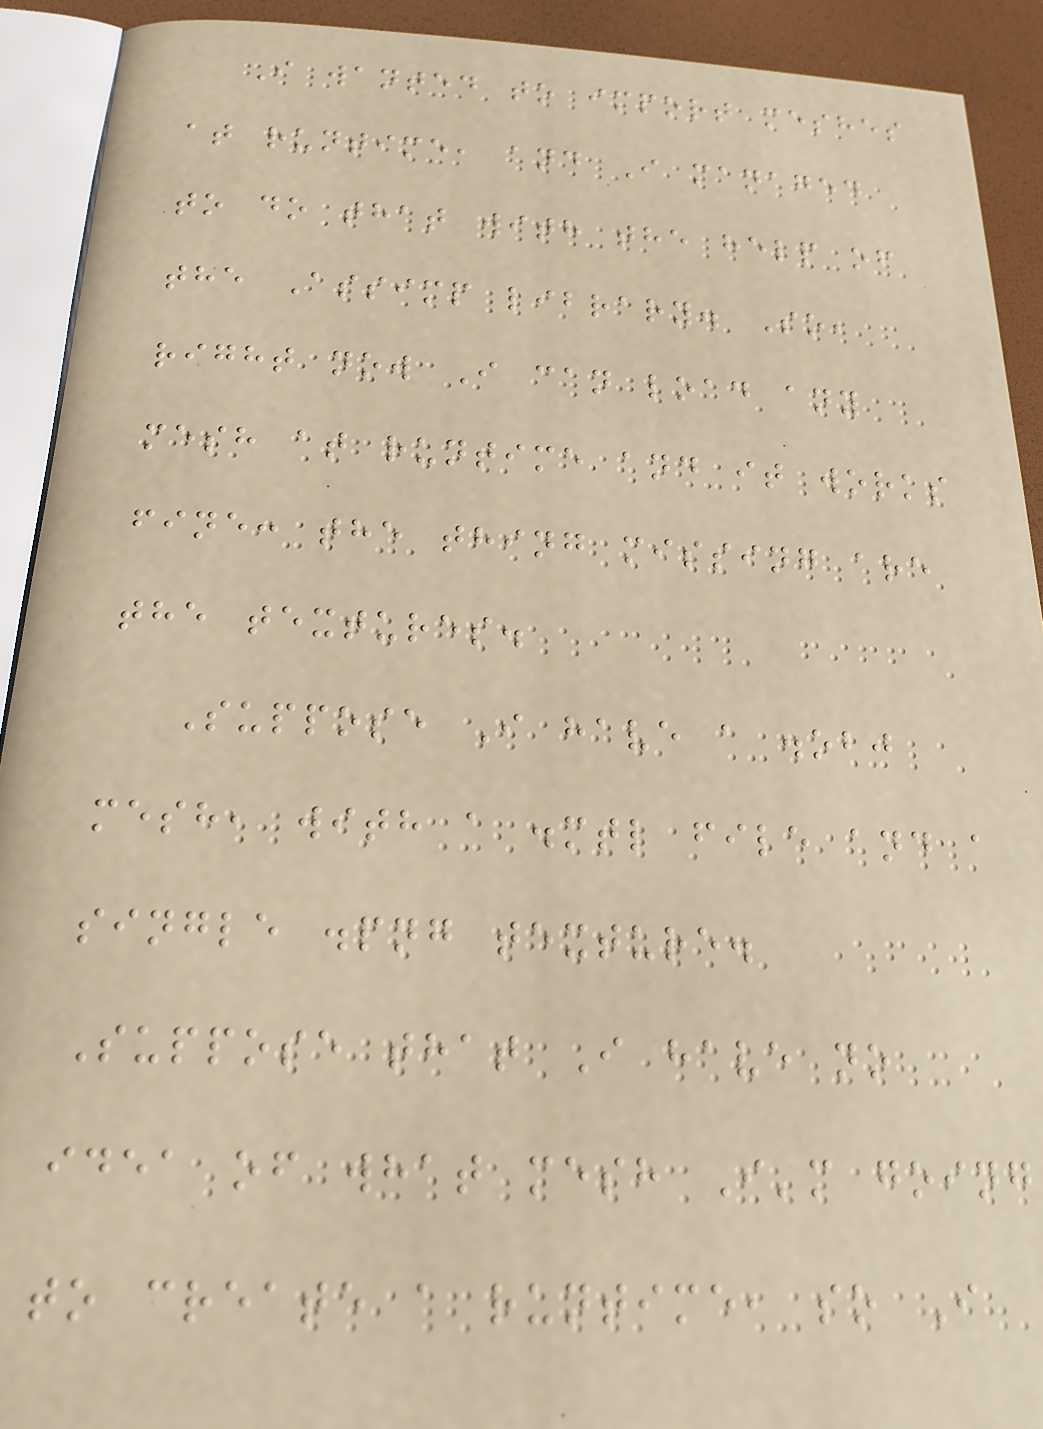I wanted to import meshes
at runtime, and I managed
to do that with the help of
the Assimp library. So,
right now I can load any
mesh at runtime and it works
fine: the thing missing are
the textures.
Suppose I have a .obj
mesh, with a .mtl file and a
single .png texture.
Suppose that I have no
idea of what mesh I'm going
to create a runtime, so I
